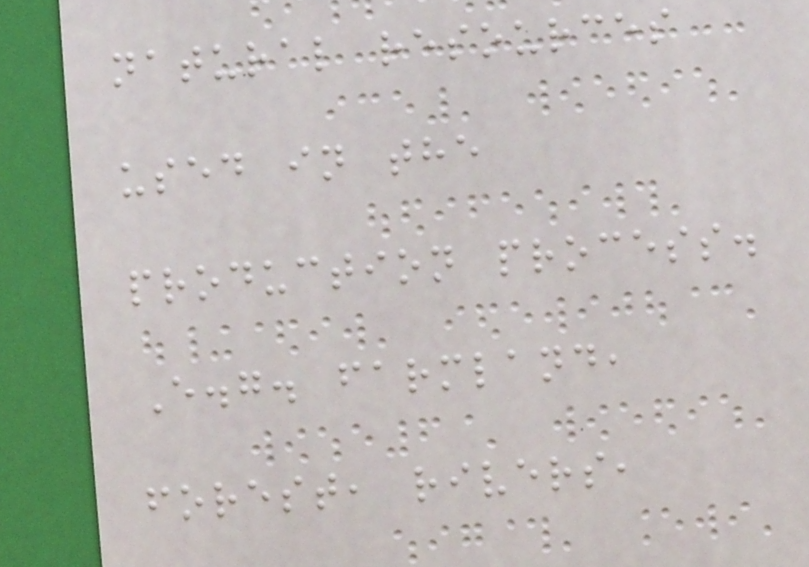natural resources
used in the
production process.
E.g. farmland,
forest, rivers,
